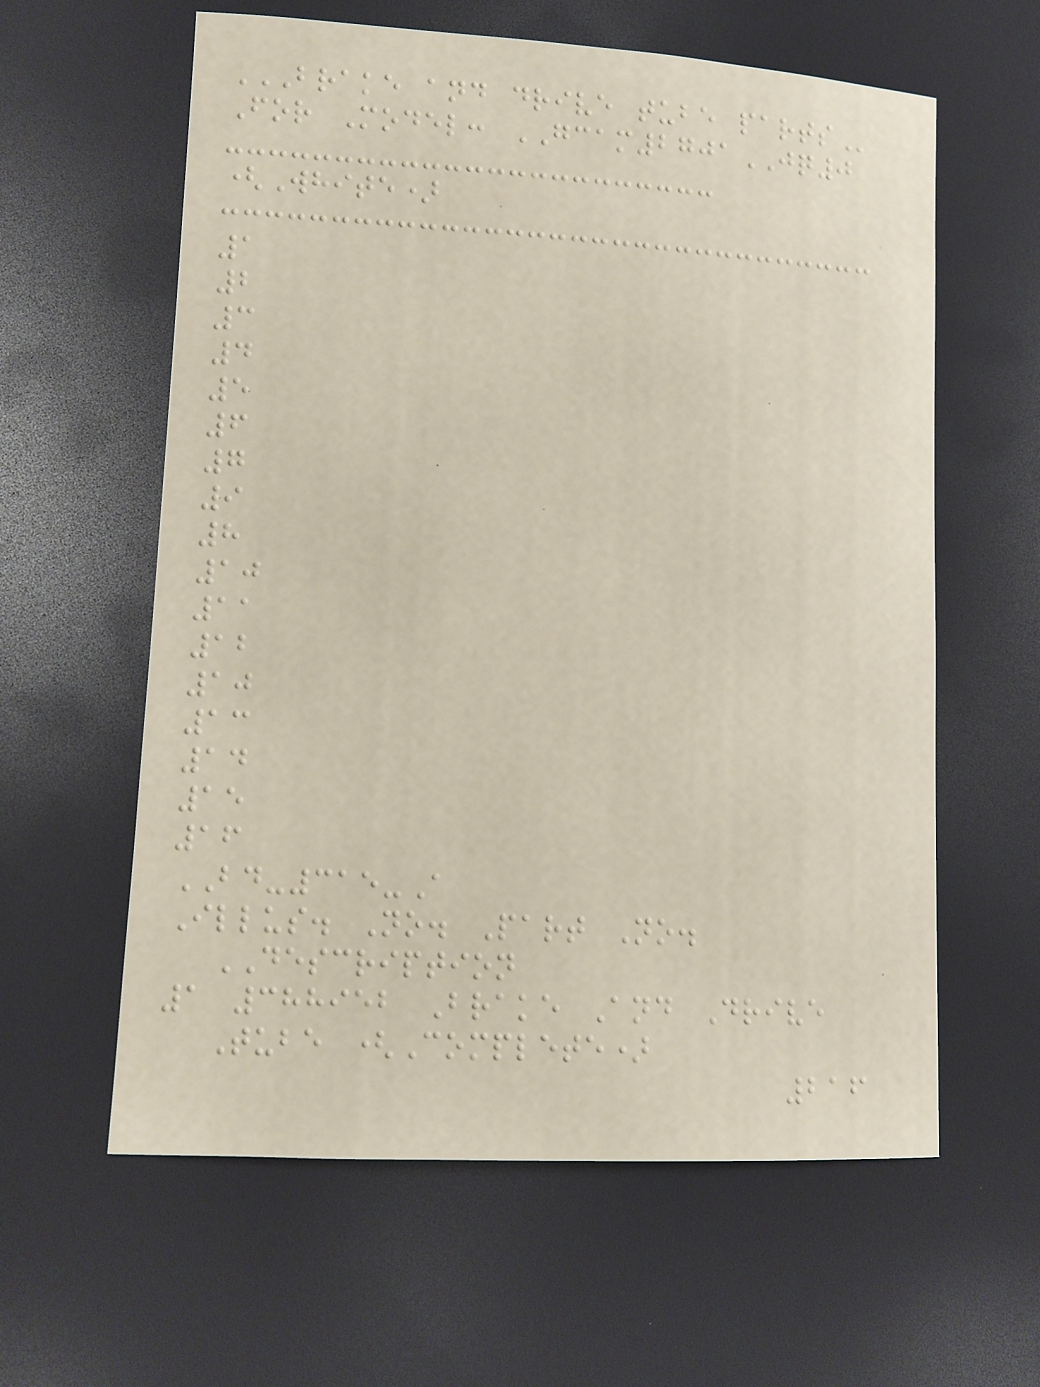BRAKE AND DRIVE TUBE PARTS
For Model: GCAM2701JQ0
(White)
1
2
3
4
5
6
7
9
8
10
11
12
10
13
14
15
16
BD-315-A
Illus. No. Part No.
DESCRIPTION
1 388952 Brake And Drive
Tube (Complete)
216
